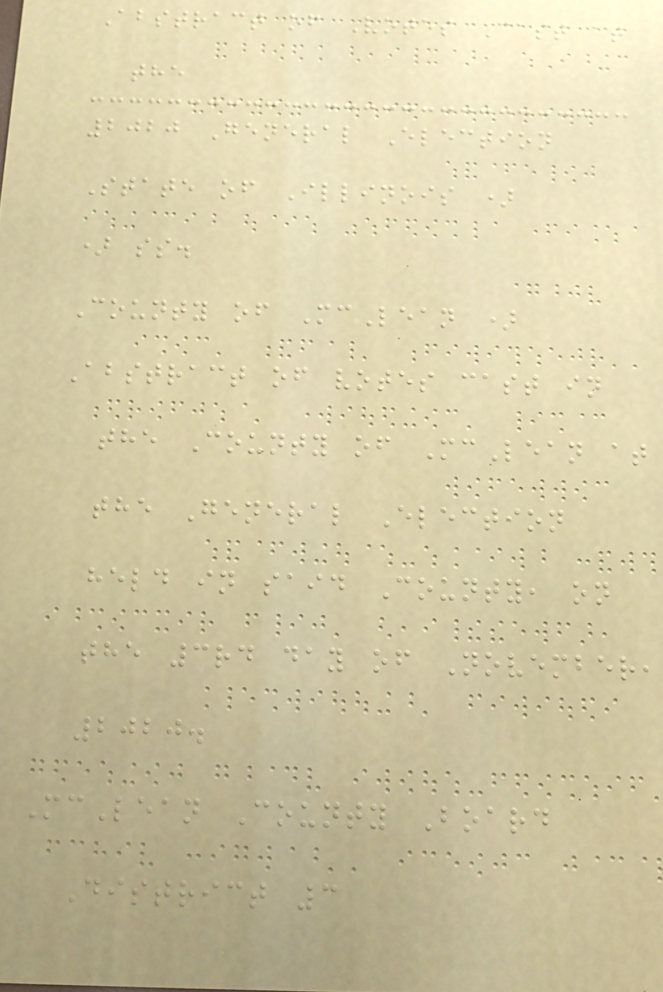Abstract of Votes Cast at
the
2020 General Election
State of Illinois )
) ss.
County of McLean )
Abstract of votes cast in
the County of McLean at
the General Election
held in said County, on
the 3rd day of November,
2020.
McLean County Board
District 3
